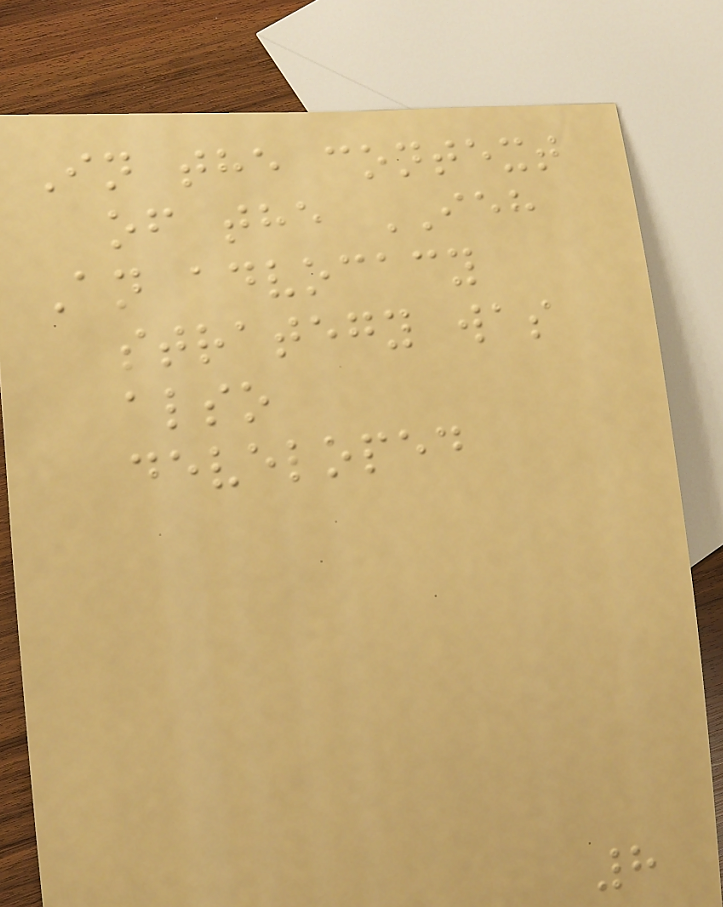In the context
of the IEH
An advocacy
strategy was
also
developed
8
